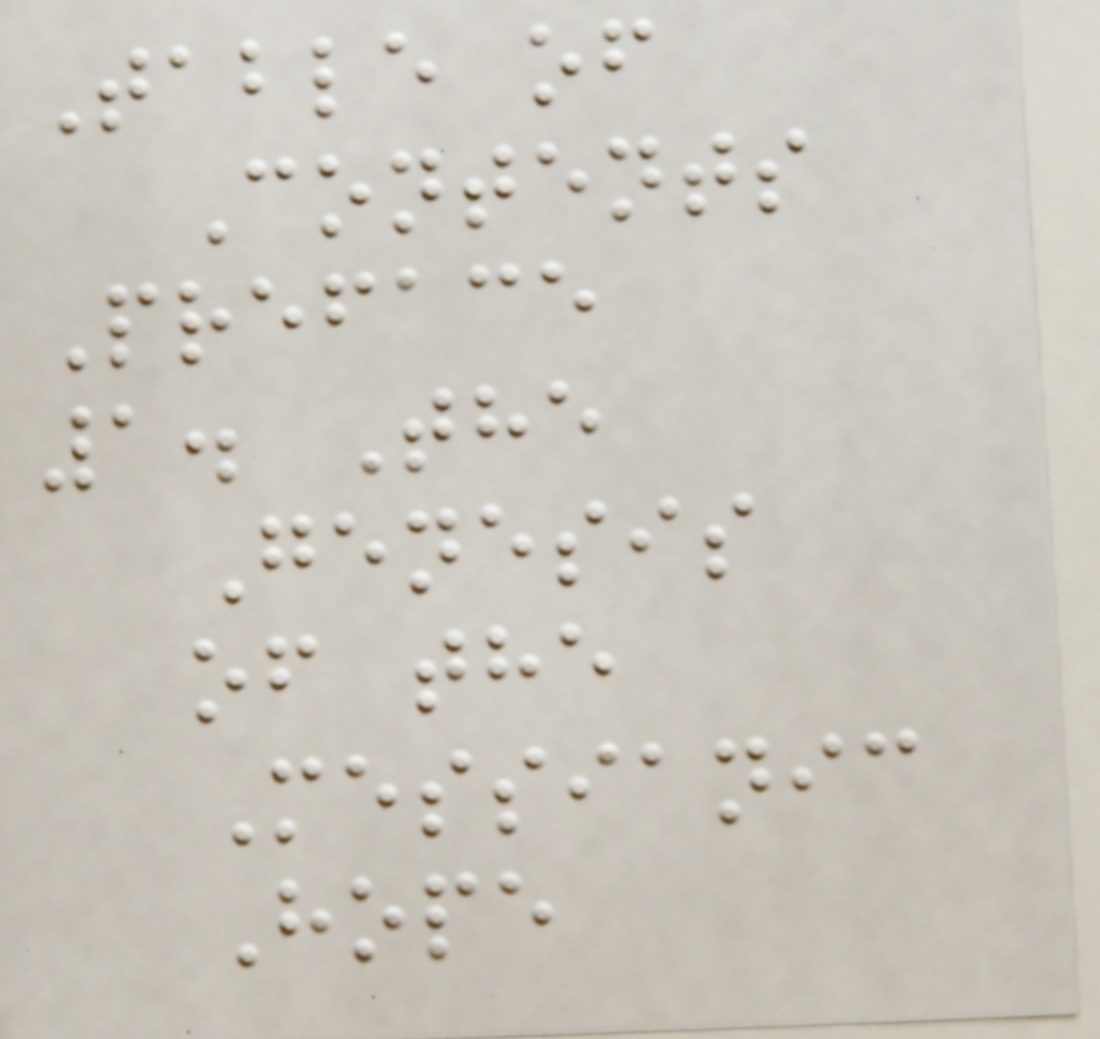Table of
Contents
Preface
1. The
Genesis
of the
Messianic
Hope
